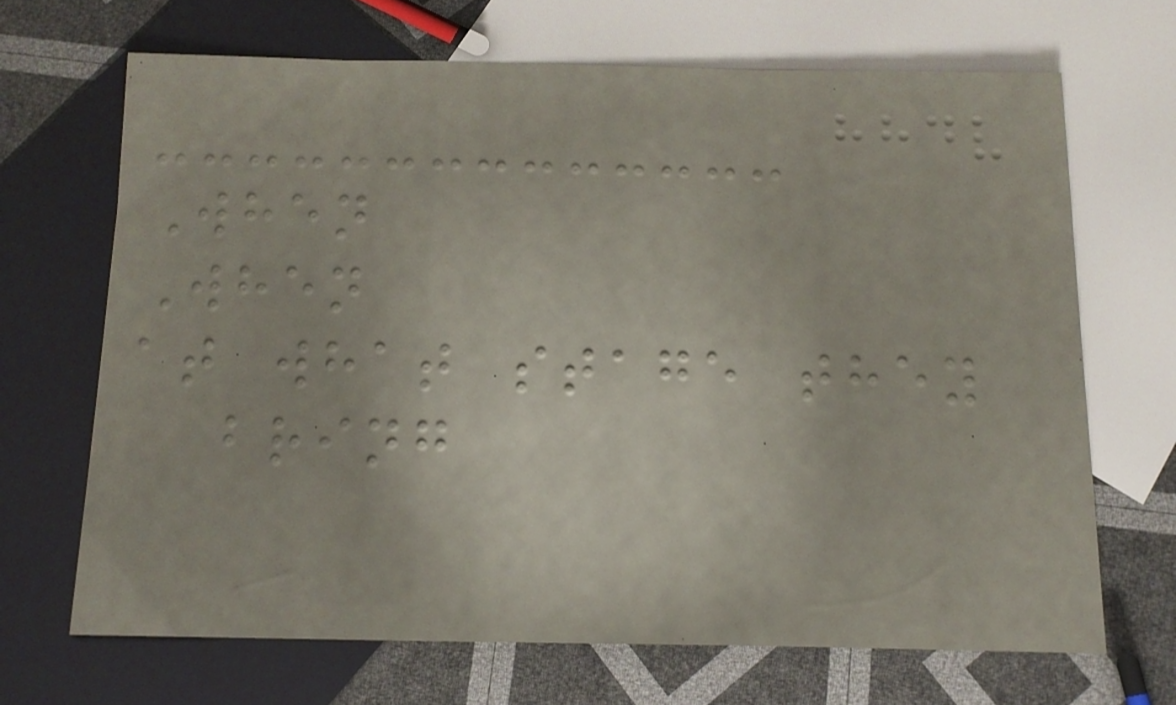When
When
at what stage they
bring
